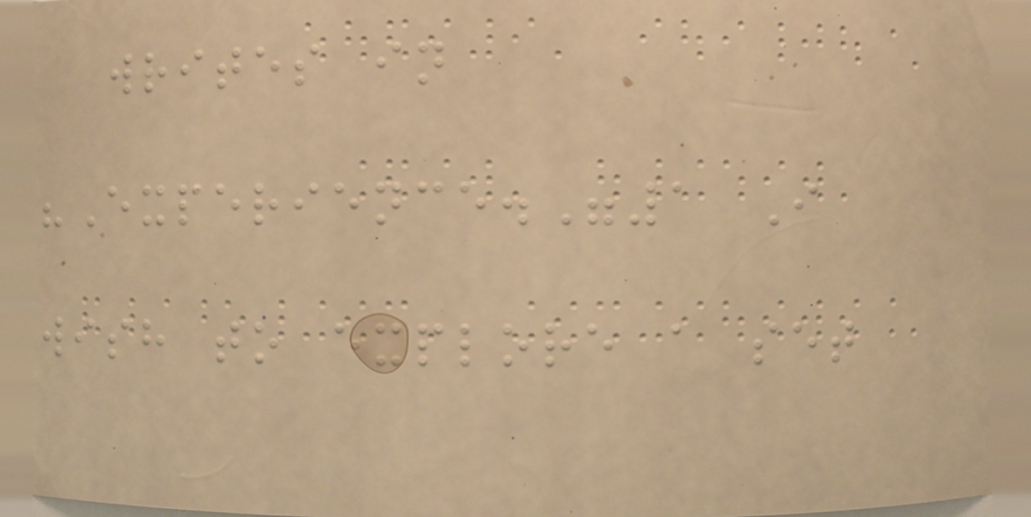writes in
"Experience."1 I
wish to explore a set
